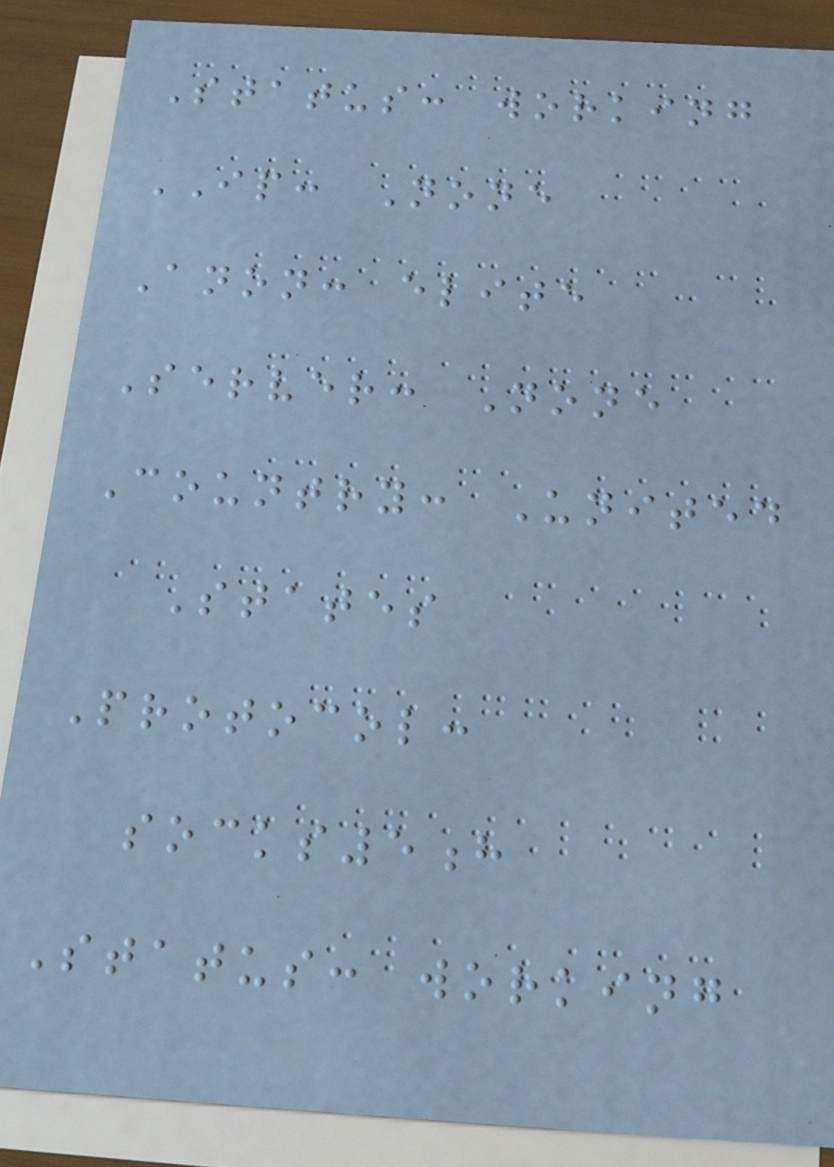Status: working
IP: None
Anon: elite
Server: None
Country: United
States
Protocol:
socks5h
Status: working
